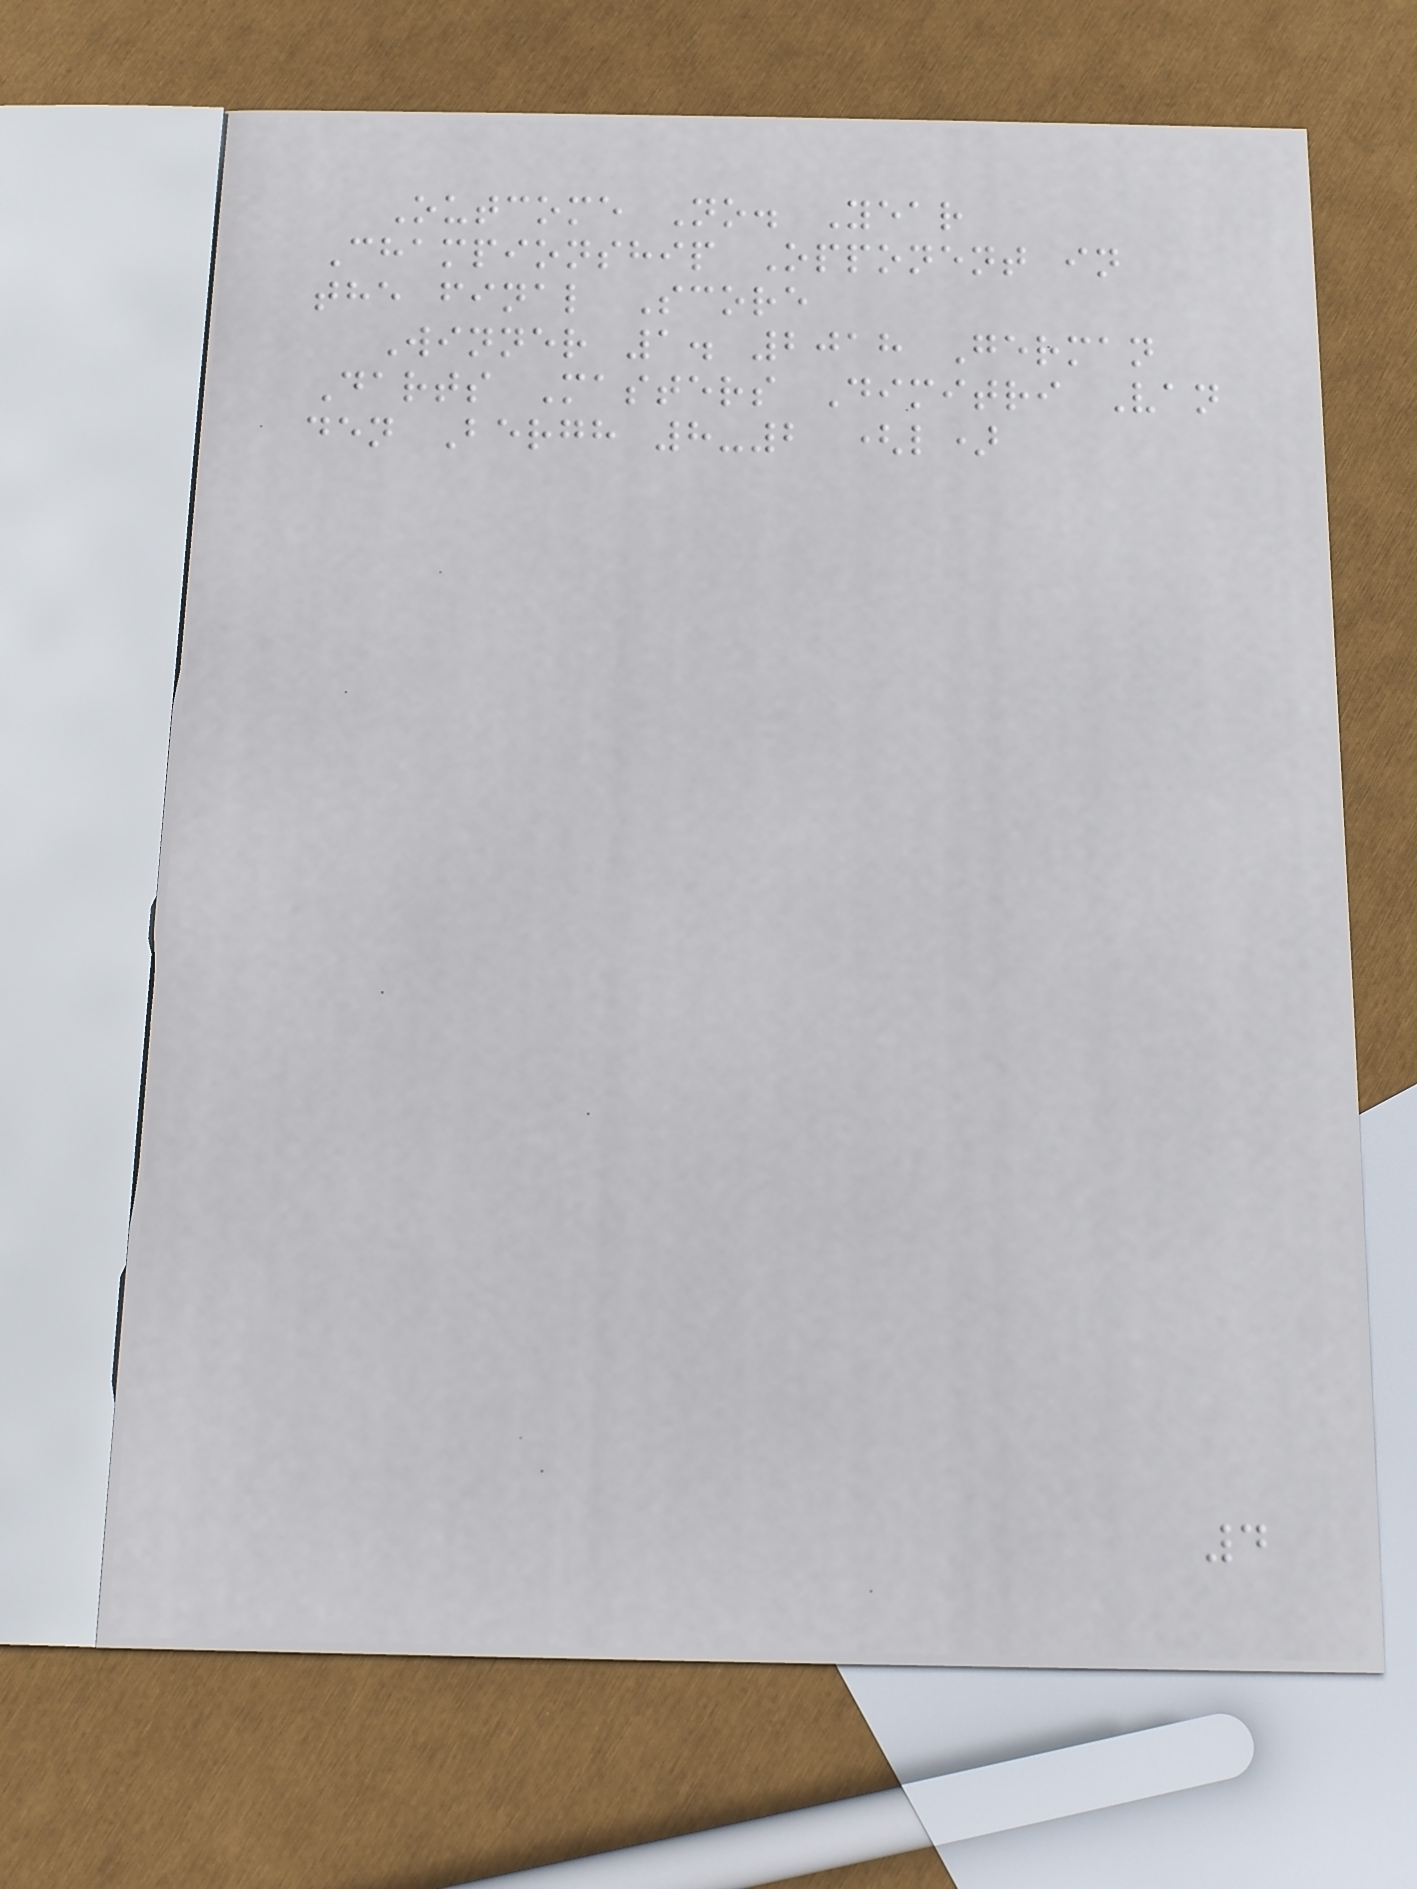Outcome No. Year
Championship Opponent in
the final Score
Winner 1. 2018 German
Darts Masters Dimitri Van
den Bergh 8-2 (l)
4
